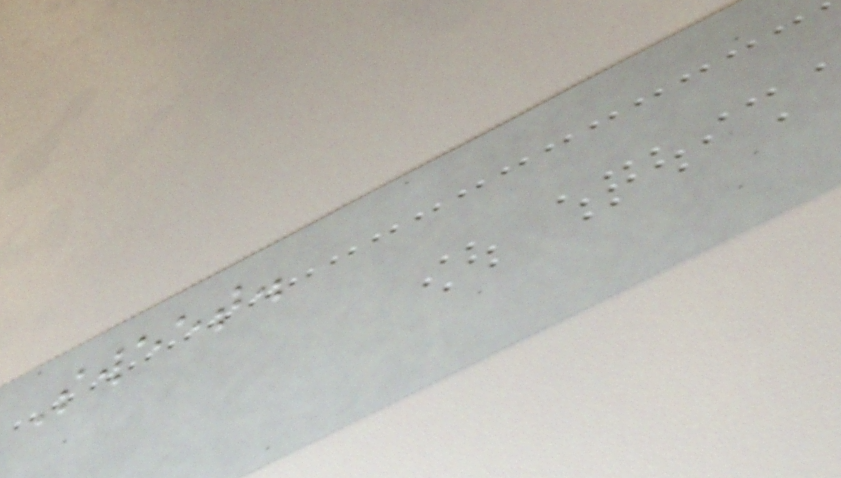Sweet.
